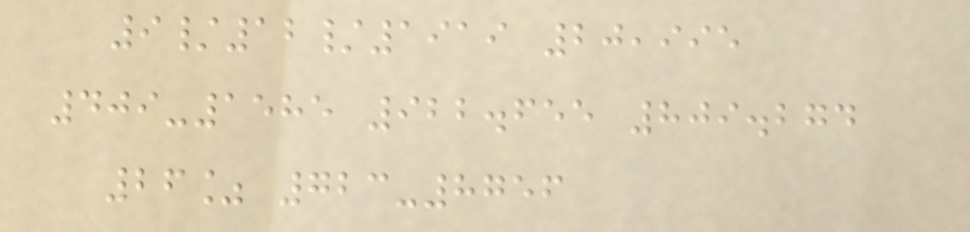9/12/1919 20,995
409-1585 922.655 809.274
26% 723-8756
